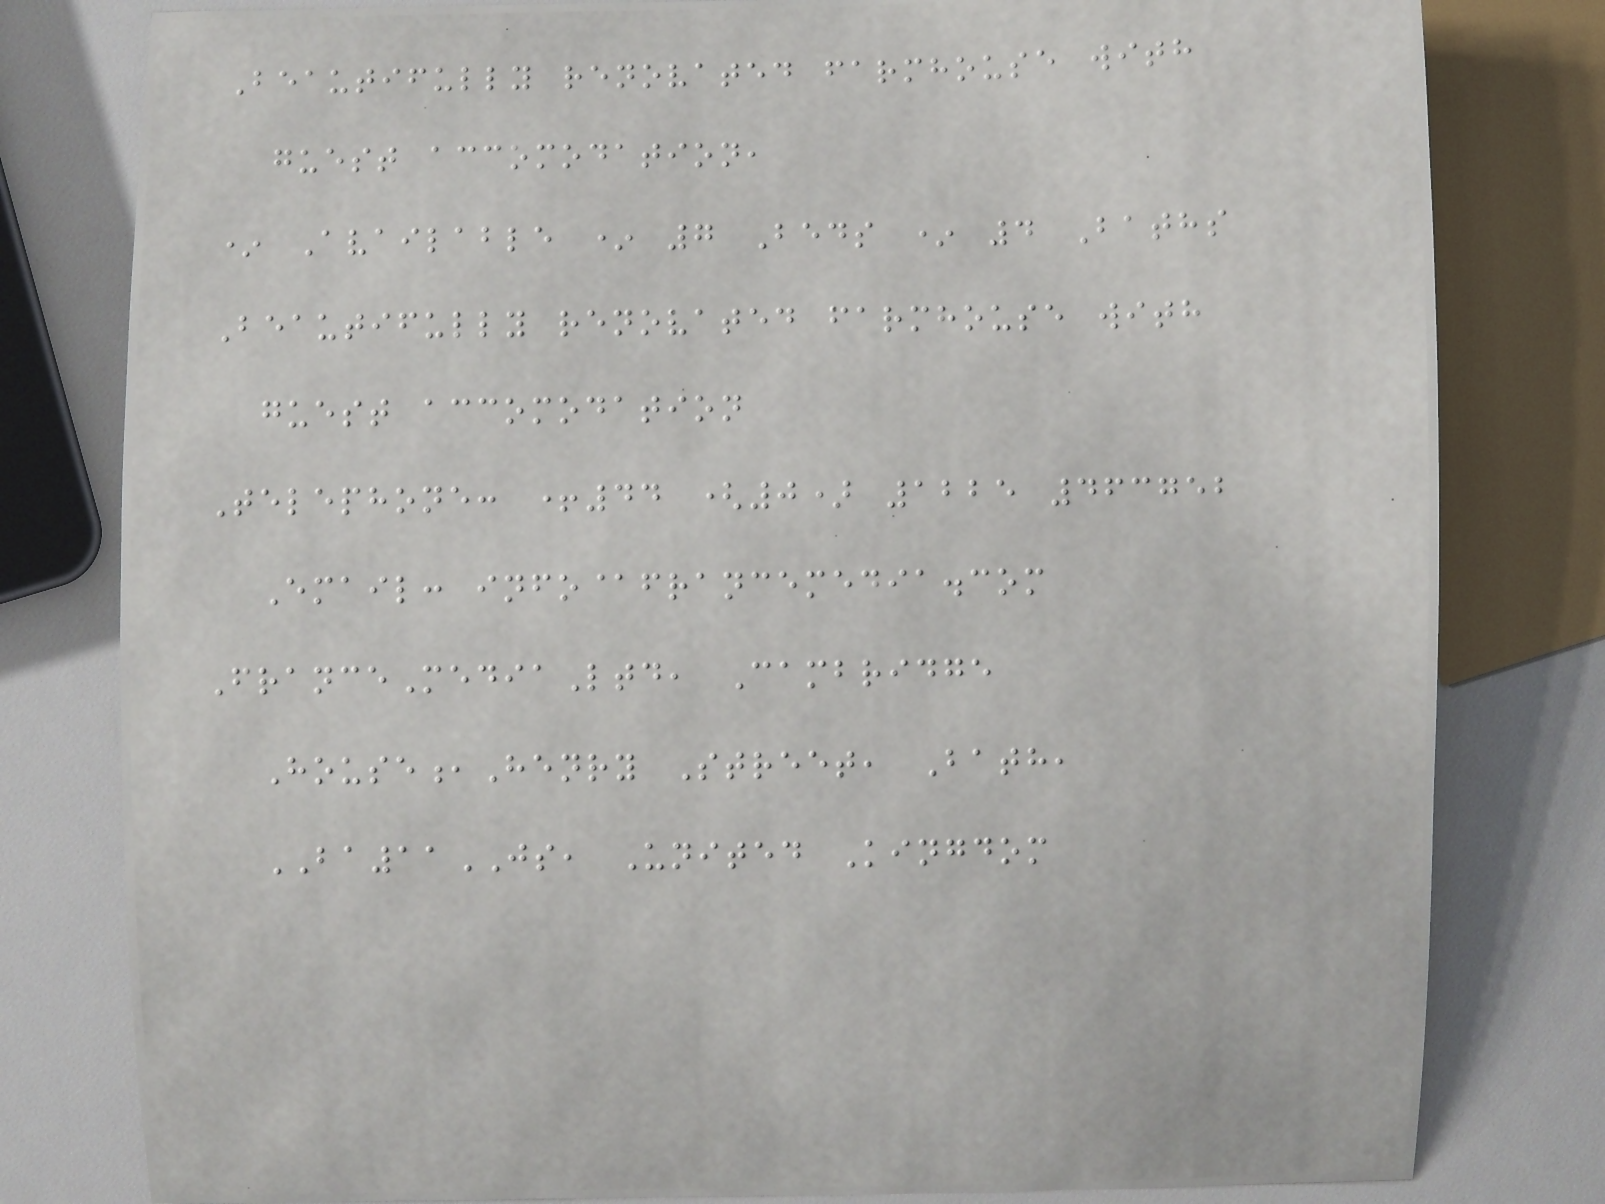Beautifully renovated farmhouse with
guest accomodation,
* Available * 7 Beds * 4 Baths
Beautifully renovated farmhouse with
guest accomodation
Telephone: +44 (0) 1225 463752
Email: info@francemedia.com
FranceMediaLtd, Cambridge
House,Henry Street, Bath,
BA11JS, United Kingdom
